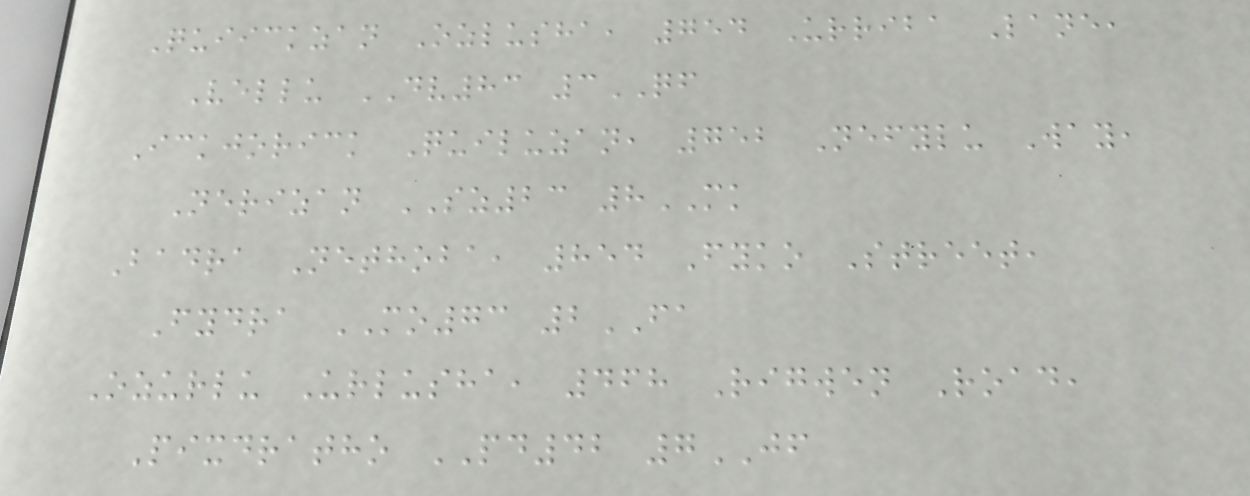Quiickzan Ozlusha, 754 Urriba Lane,
Vellu DV83 3QF
Ickjorick Quiluzan, 752 Nefylu Way,
Nerizan SZ23 8MK
Badra Nethoba, 854 Fyko Street,
Fydra MO73 2FA
Ozurlu Urlusha, 468 Rigwen Road,
Pixdratho PD42 7JF
